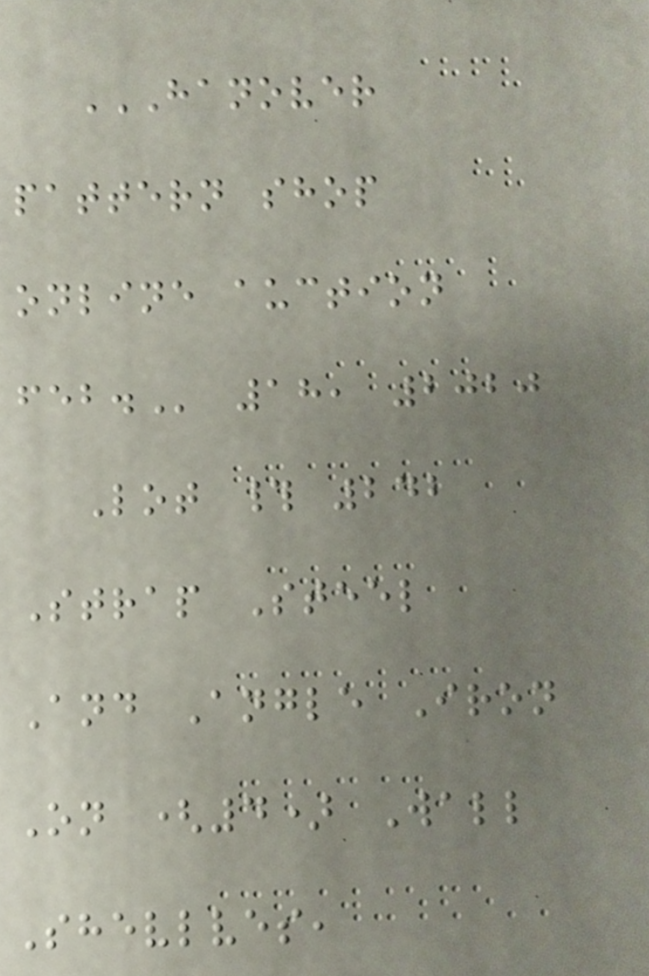HANOVER
PATTERN SHOP
ONLINE AUCTION
FEB. 18, 2020
Lot # 242
Strap Steel
And Angle Iron
On (4) Wall
Shevlves,
